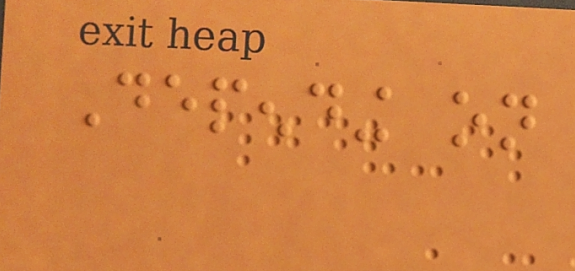Depending on
